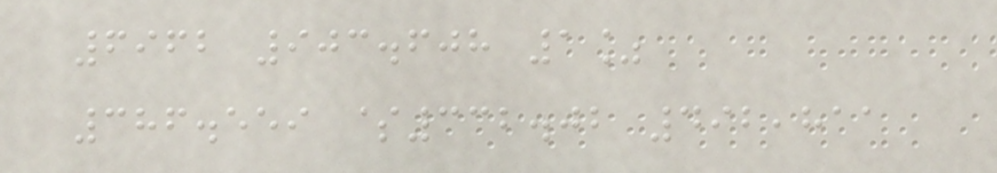6962 903.608 1%
386.559 $332.02 492,811
